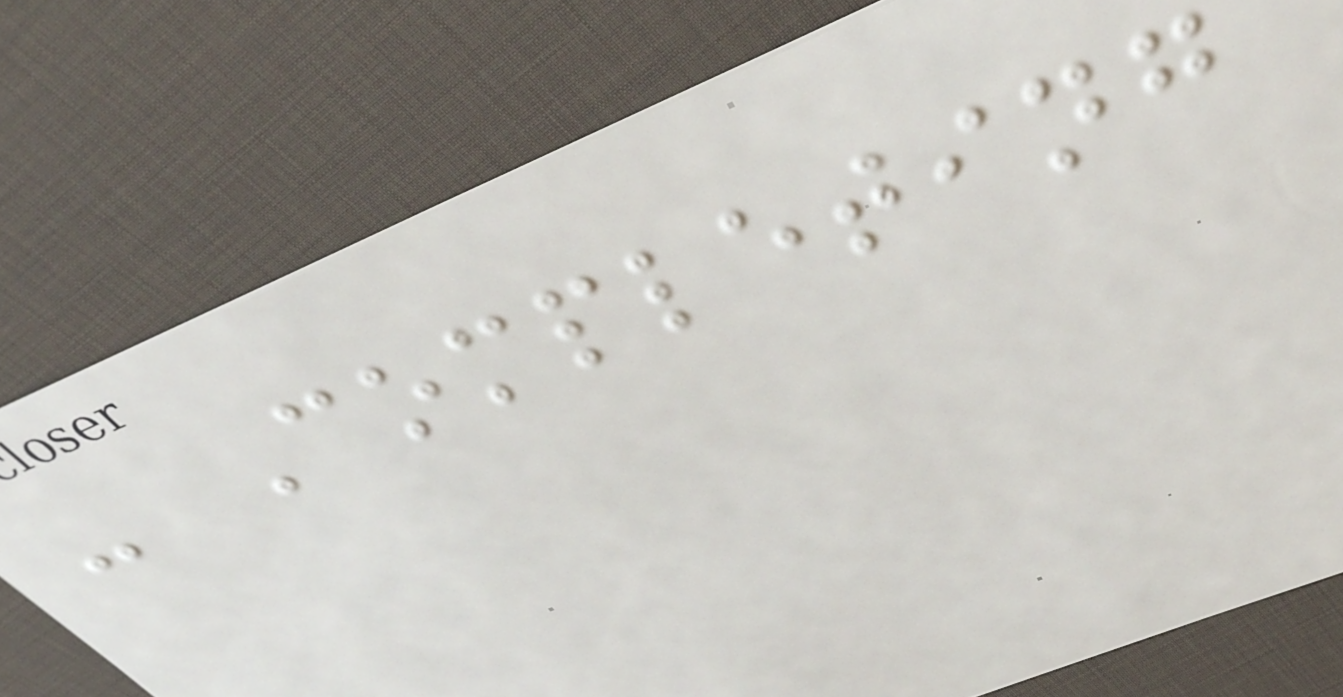- Completing
